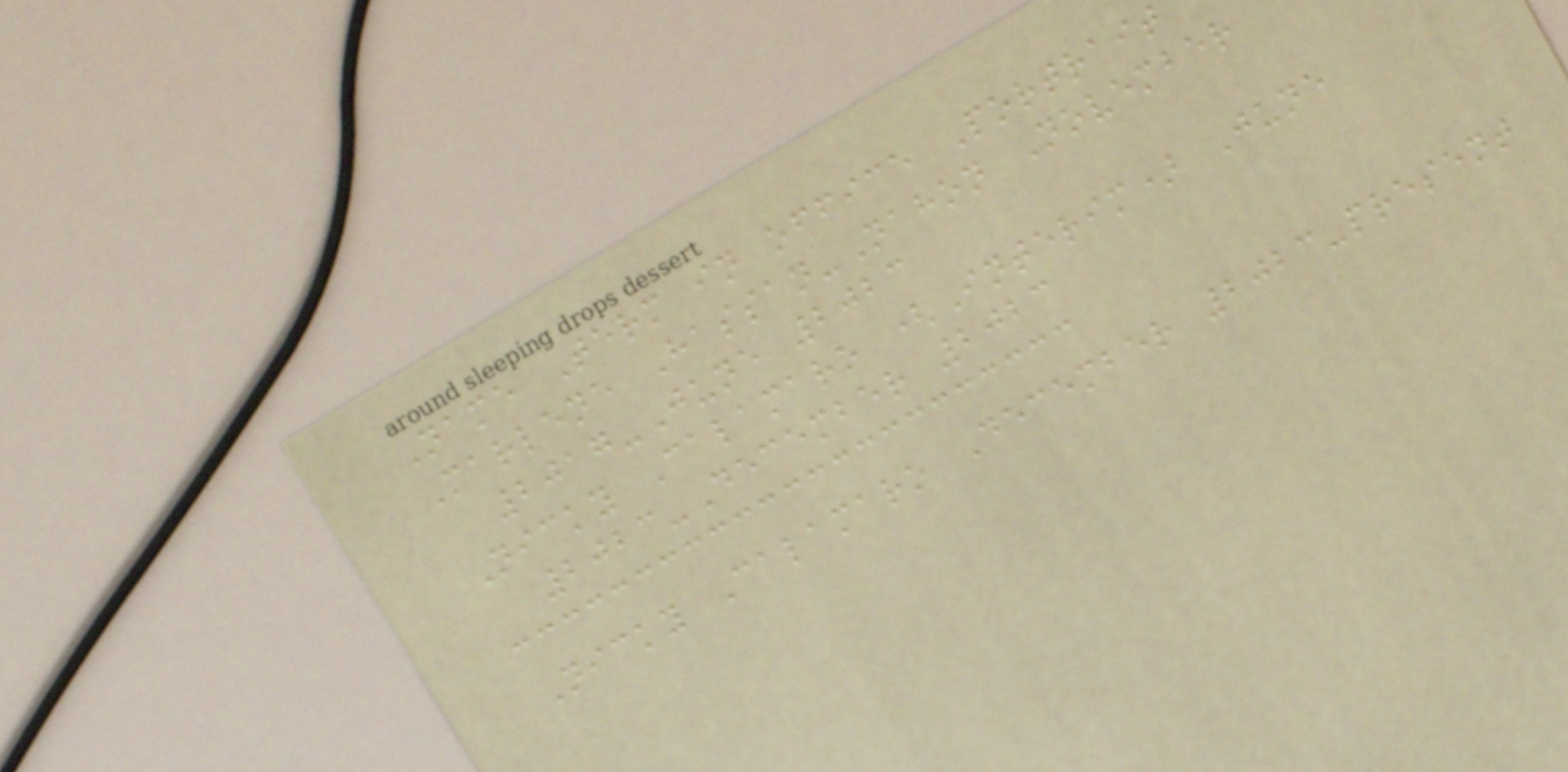Name Term in office Portrait
Marlene Hassan-Nahon November
2017-June 2023
Nicky Calamaro (Interim) June
2023-December 2023
Nicky Calamaro December 2023-present
